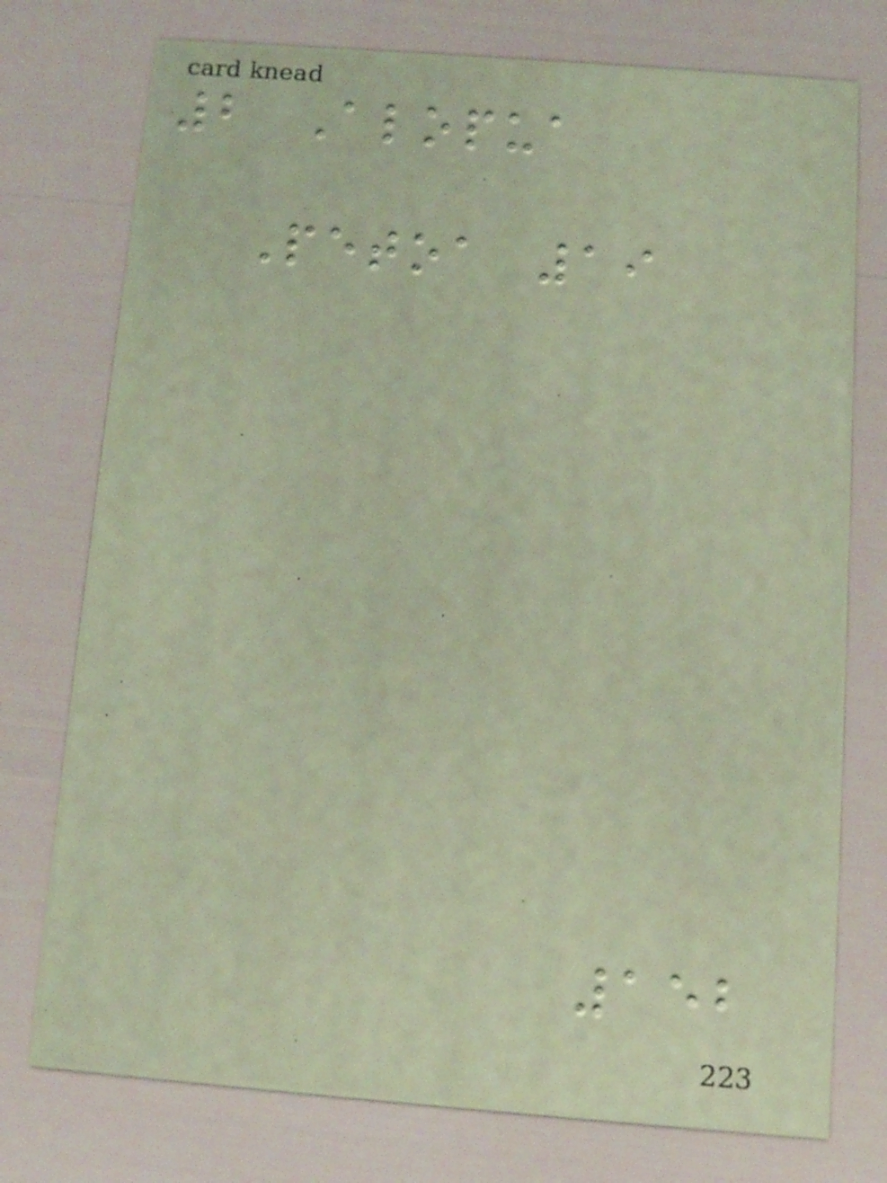2 Alopua
Petoa 19
152
